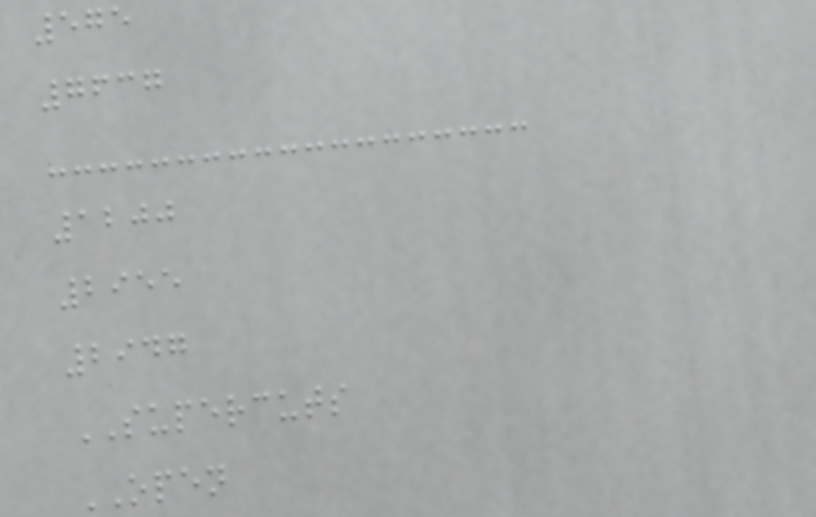575
7637
1200
2955
2947
SUPERCUTS
OPEN
